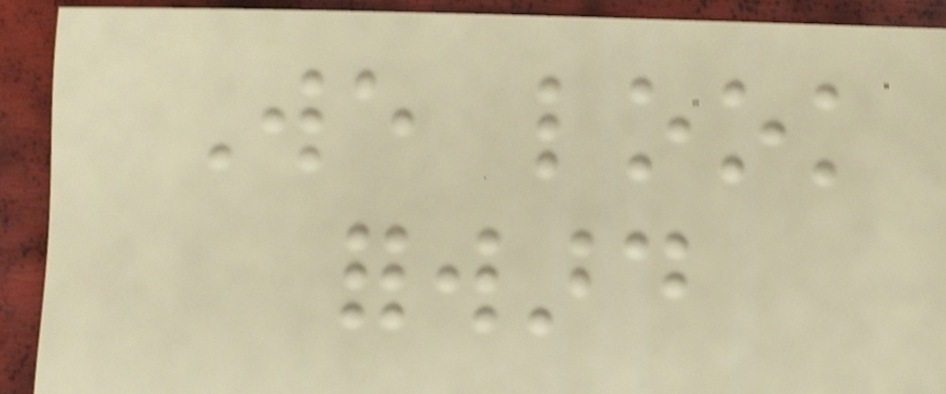We look
forward
